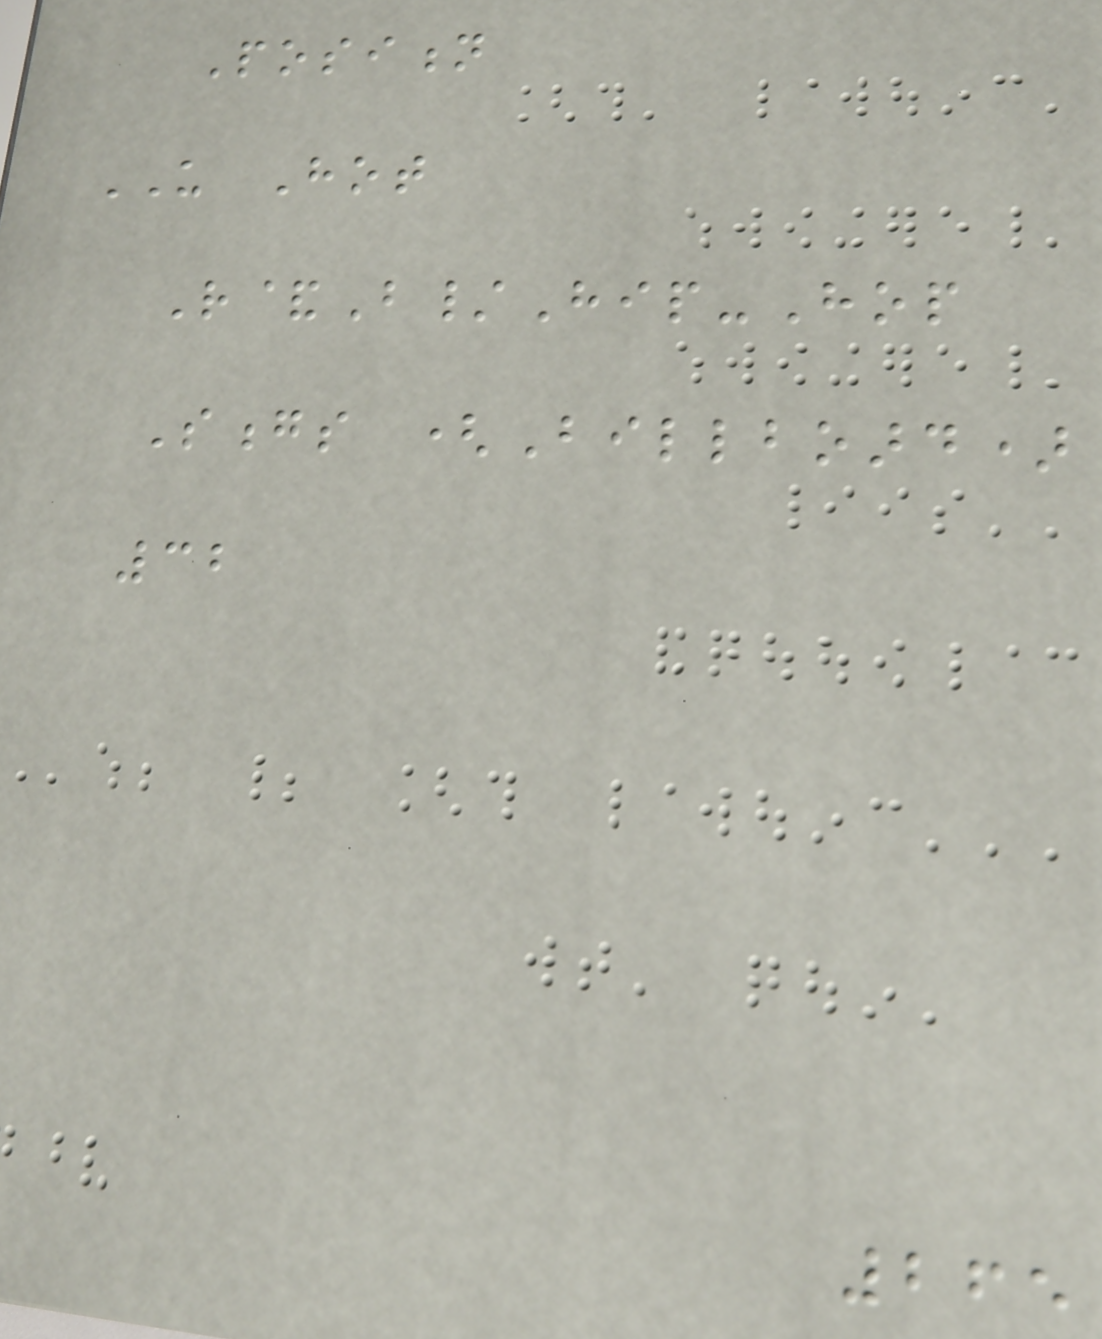Position
US Hot
R&B/Hip-Hop
Songs (Billboard)
32
265
